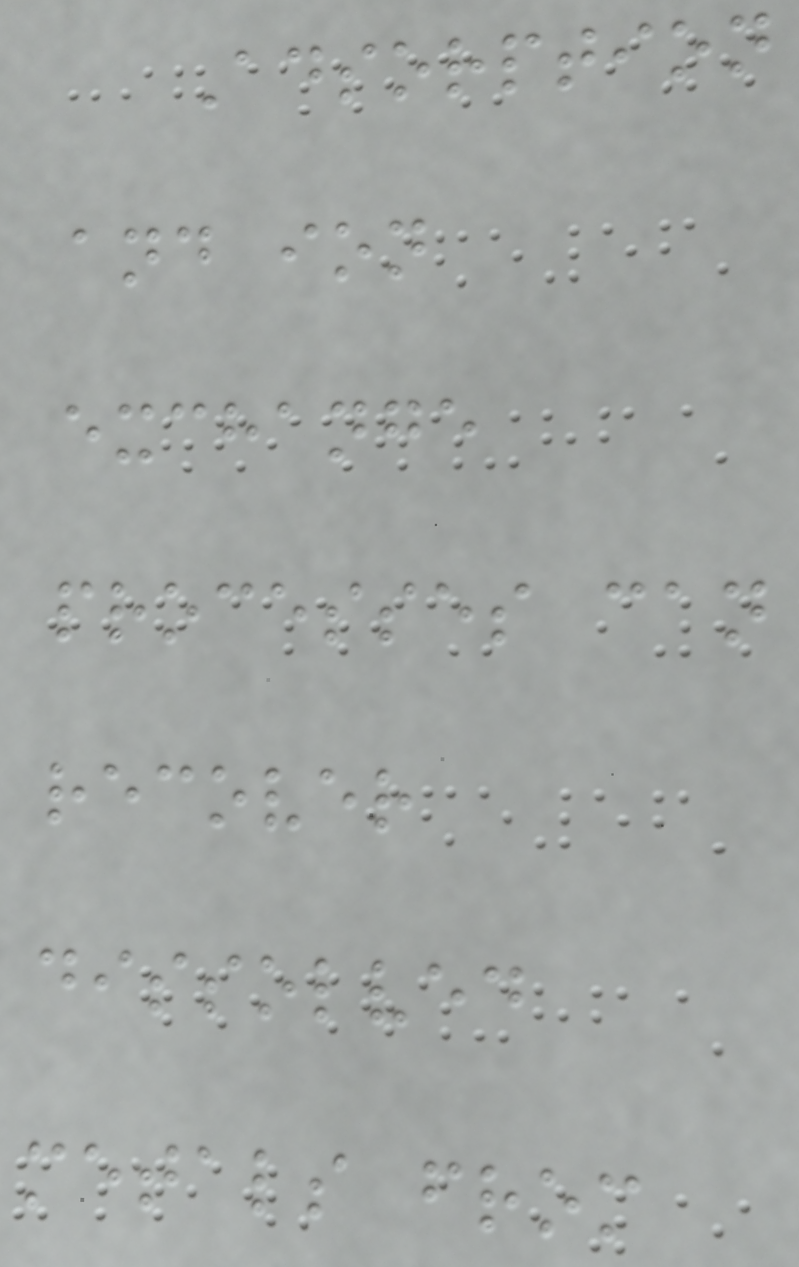Adsorption
and ion
exchange
processes can
recover
dissolved
metals from
